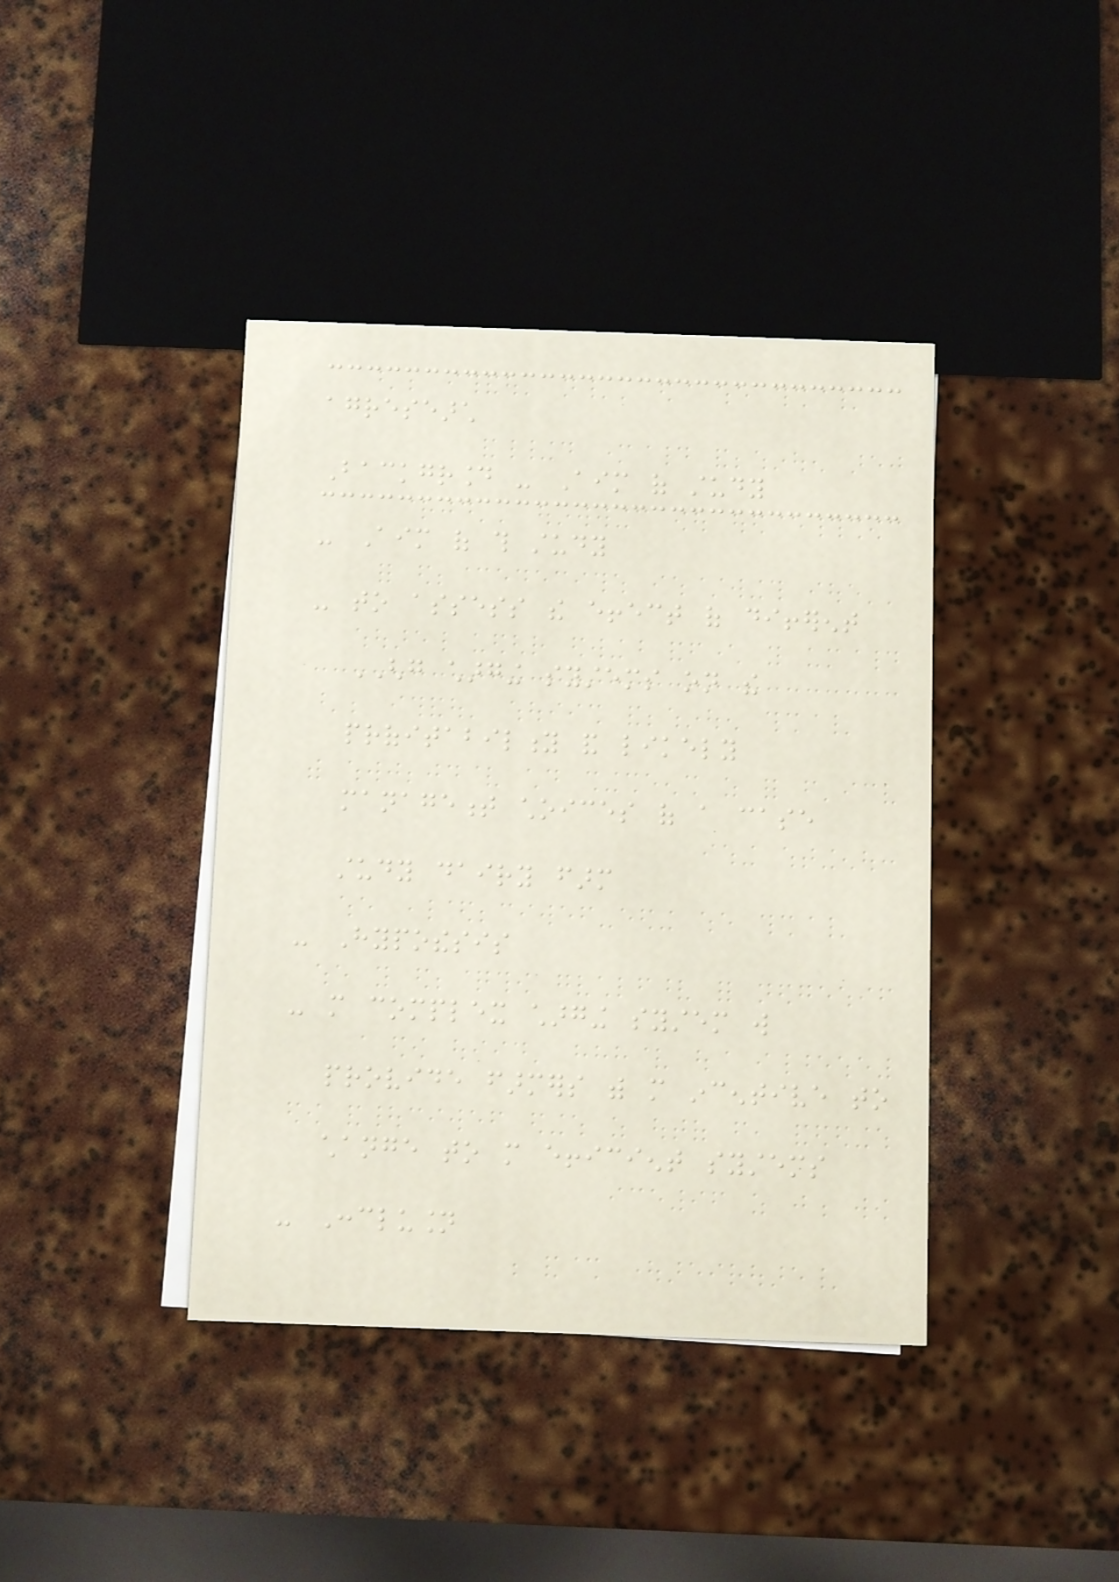agresearch
Background - Aim of study
- Aim of this study
- to assess the effect of different
GHG charging systems on the
profitability and likely
management choices of a case
study dairy farm
- Hypothesis
- more complex charging system will
provide farmers with more incentive to
change to more efficient systems
- Conclusion
